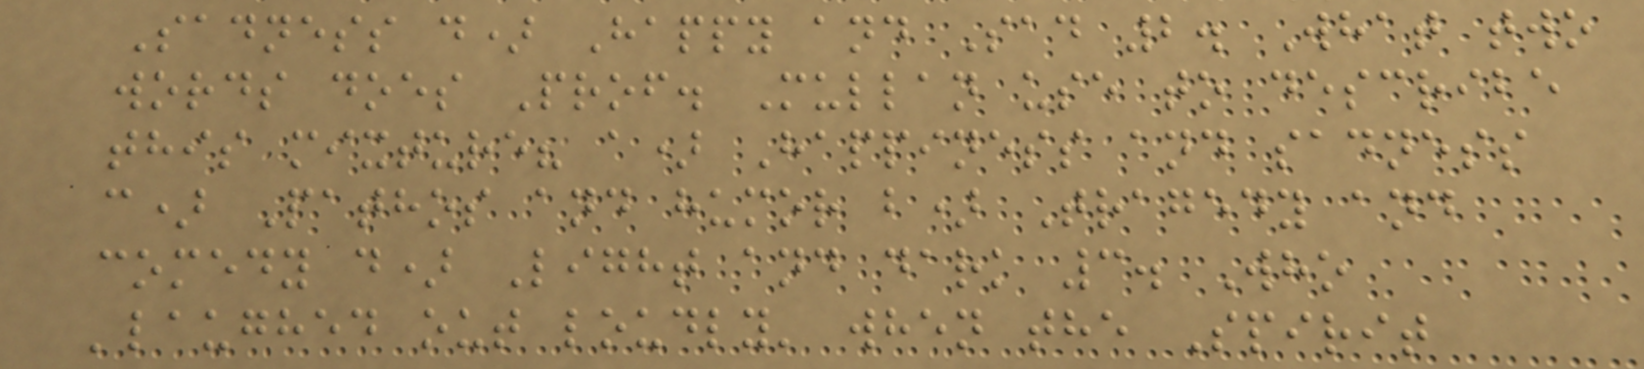Sadness d) Happy and Sad 2. What two
words does Prof. Mullan use to describe
this mixture? a) Happiness and sadness
c) Pathos and humor b) Tragedy and
comedy d) Light and dark 3. Who
'laughed out loudly' when the Spirit
